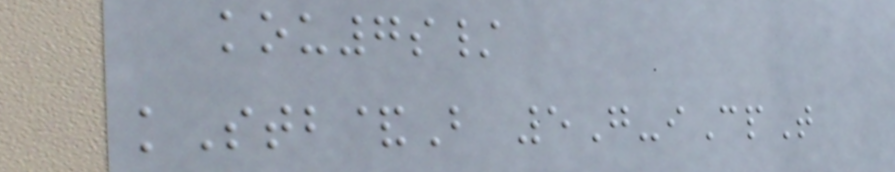kou7s/
kStb&B 5G-iCpT
